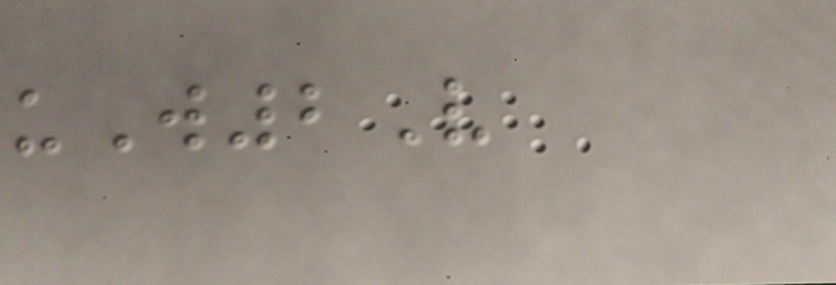uW2V
